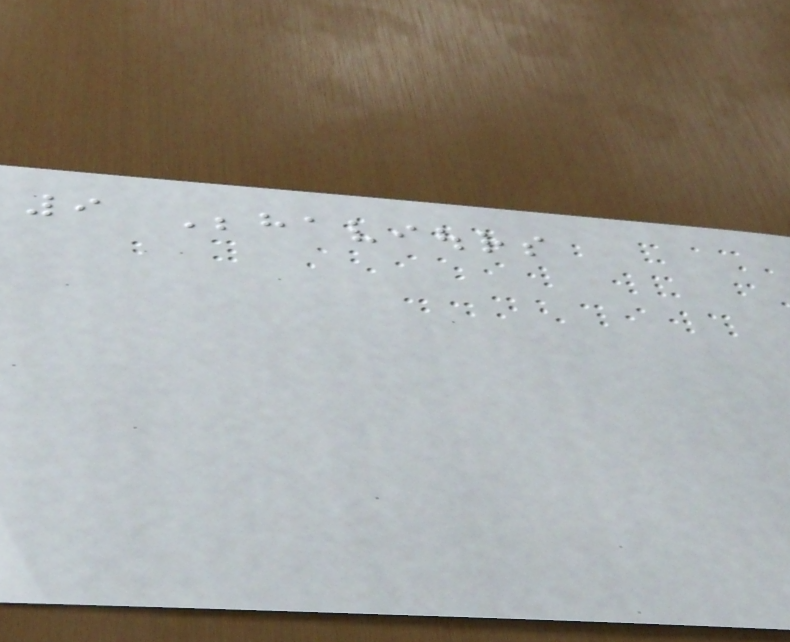9 Behaviours
